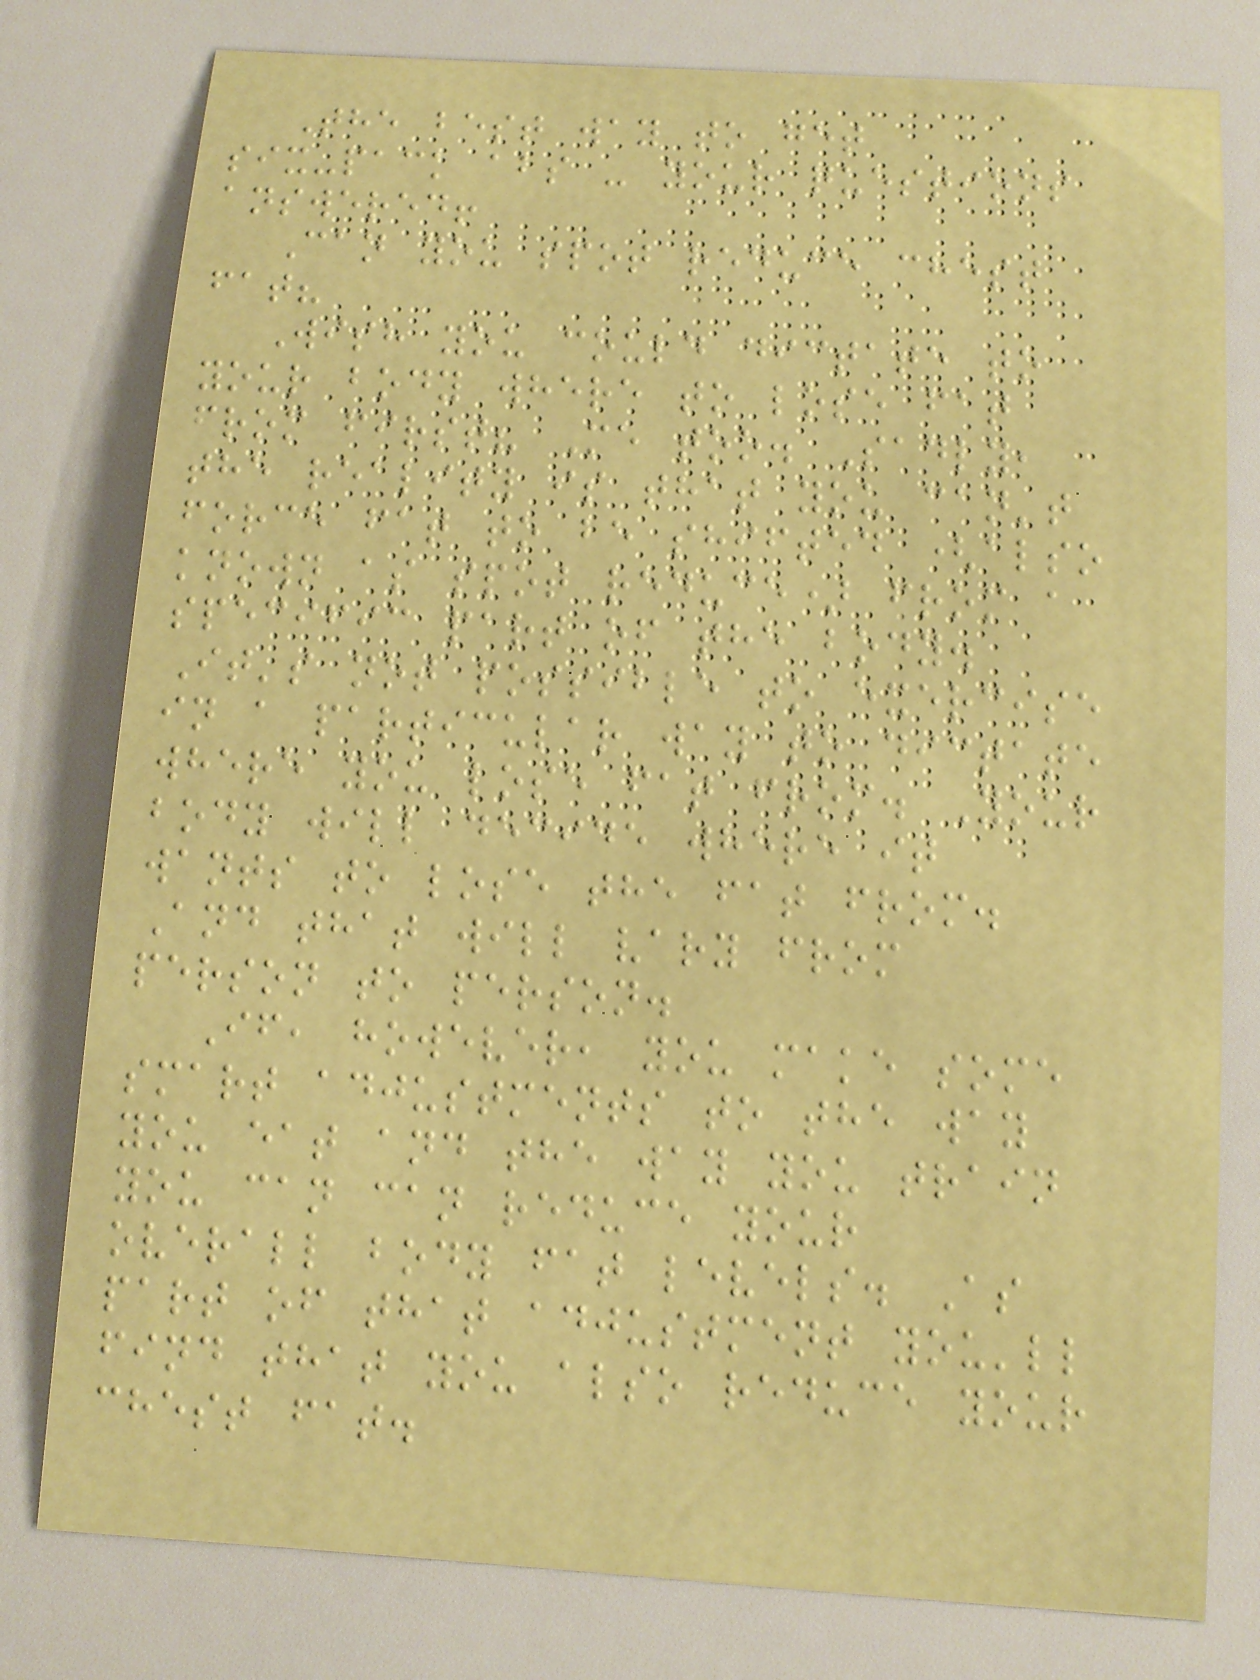The best way to get
six-pack abs - your questions
answered!
Can you spot reduce chest
fat?
Wish you could dictate to
your body where to lose fat
from first? Me too. Sadly,
the reality is that you can't
force fat to be shifted (also
known as spot reduce) from a
specific part of the body.
It's not possible to exercise
in a particular way to dictate
where you lose fat from. Your
body will decide where it
wants to lose the fat from.
And that will vary from
person to person.
If, however, you make some
smart adjustments to the way
you eat and the way you train
you can can reduce your
overall body fat levels. As
part of that adjustment you'll
find that you also reduce your
chest fat.
